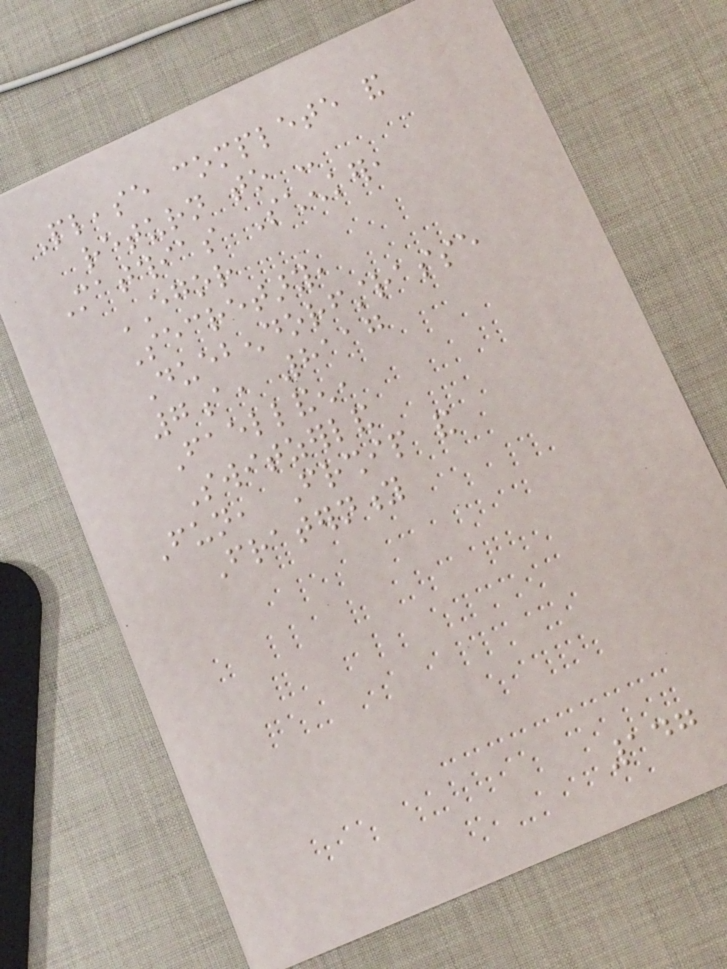Please complete and
return to -
Matthias Schenker,
EGOR
Secretary,
Duebendorfstrasse
7a, 8117
Faellanden,
Switzerland
Fun, Friendship and
Fraternity
147
